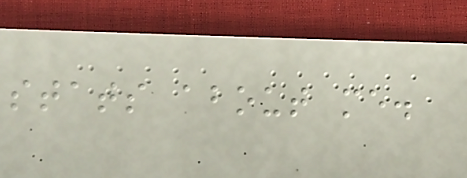stats about me.
